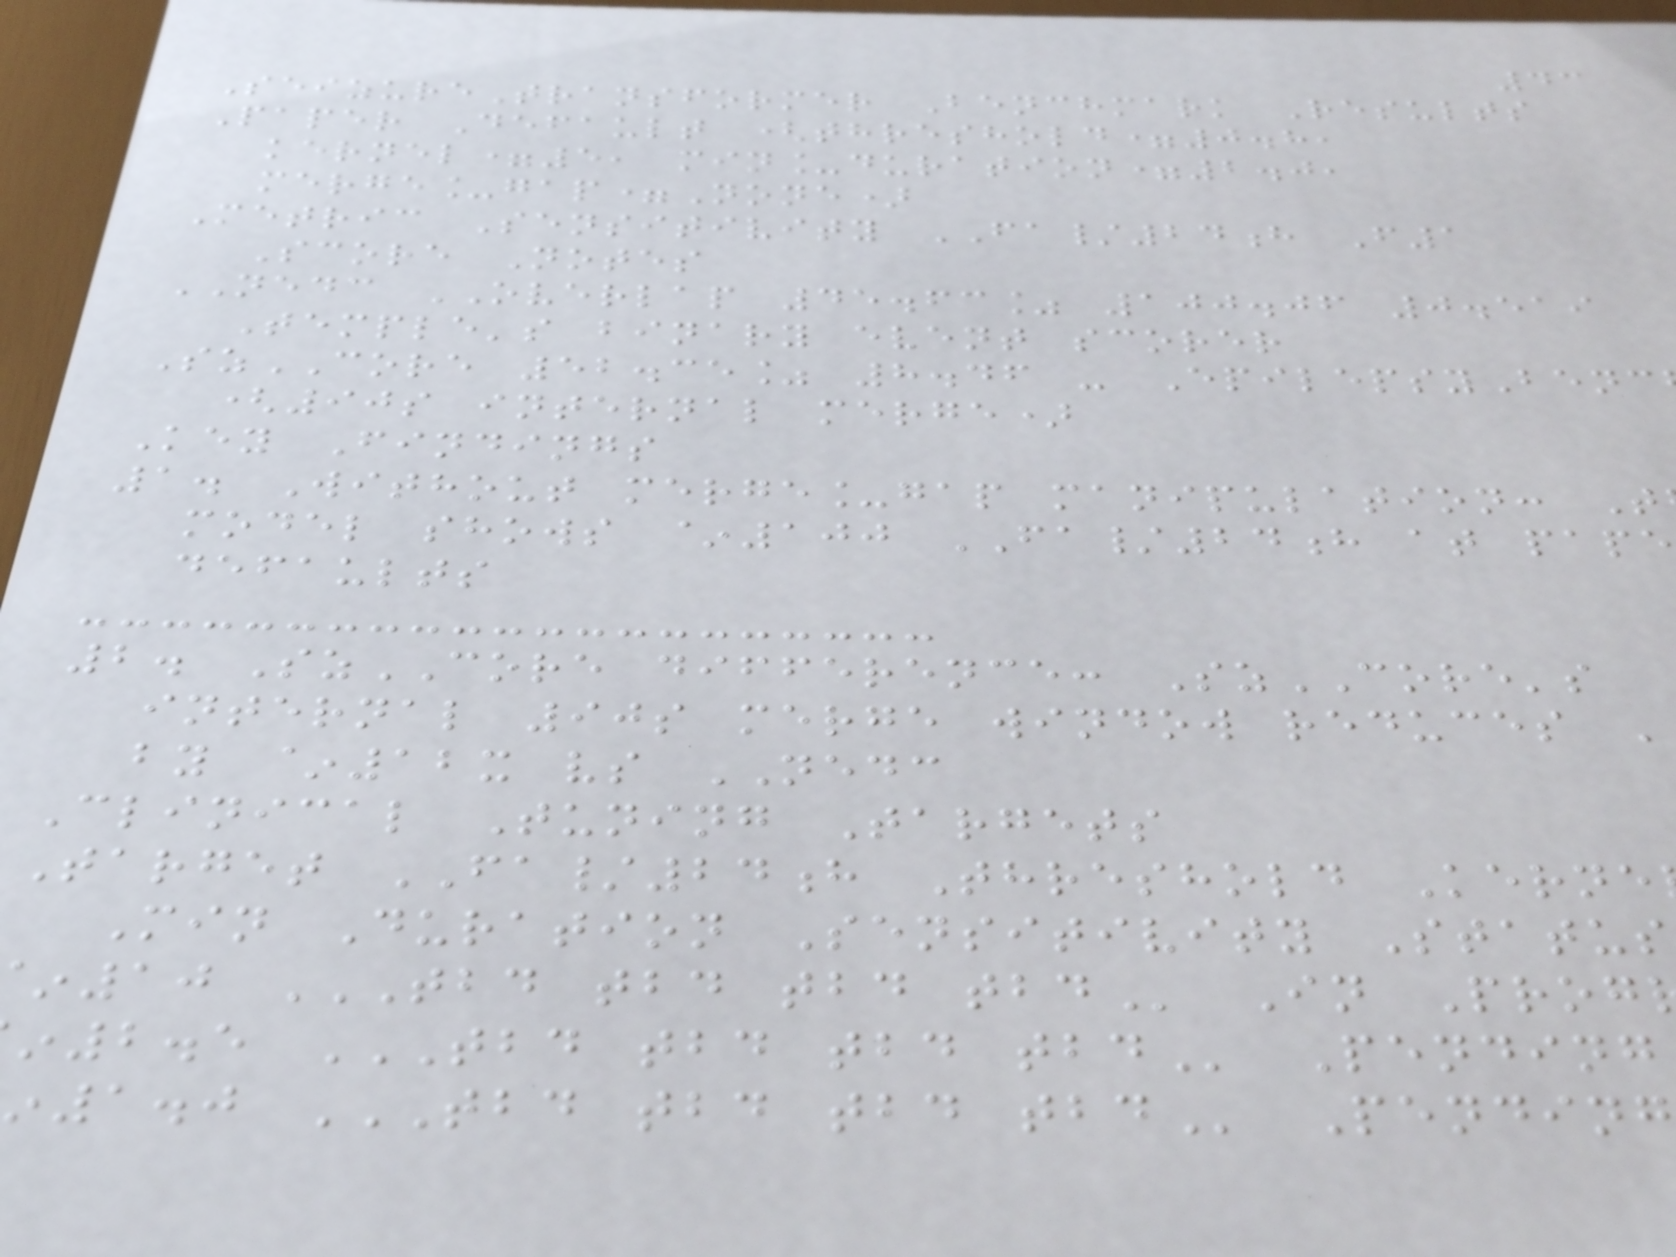43
SeizureTransformer Benchmark Results
Paper Default (threshold=0.8,
kernel=5, min_duration=2.0,
merge_gap=None)
Metric Sensitivity FA/24h F1
Score Notes
NEDC OVERLAP 45.63% 100.06 0.519
Temple's binary event scorer
SzCORE 52.35% 8.46 - EpilepsyBenc
(90s internal merge)
Key Findings
1. Without merge_gap manipulation: T
model shows ~100 FA/24h at pape
defaults
2. SzCORE difference: SzCORE's
internal 90s merge window reduces
by ~12x vs NEDC
Clinical Tuning Targets
Target FA/24h Threshold Kerne
Min Duration Sensitivity Status
10 TBD TBD TBD TBD In Prog
2.5 TBD TBD TBD TBD Pending
1.0 TBD TBD TBD TBD Pending
